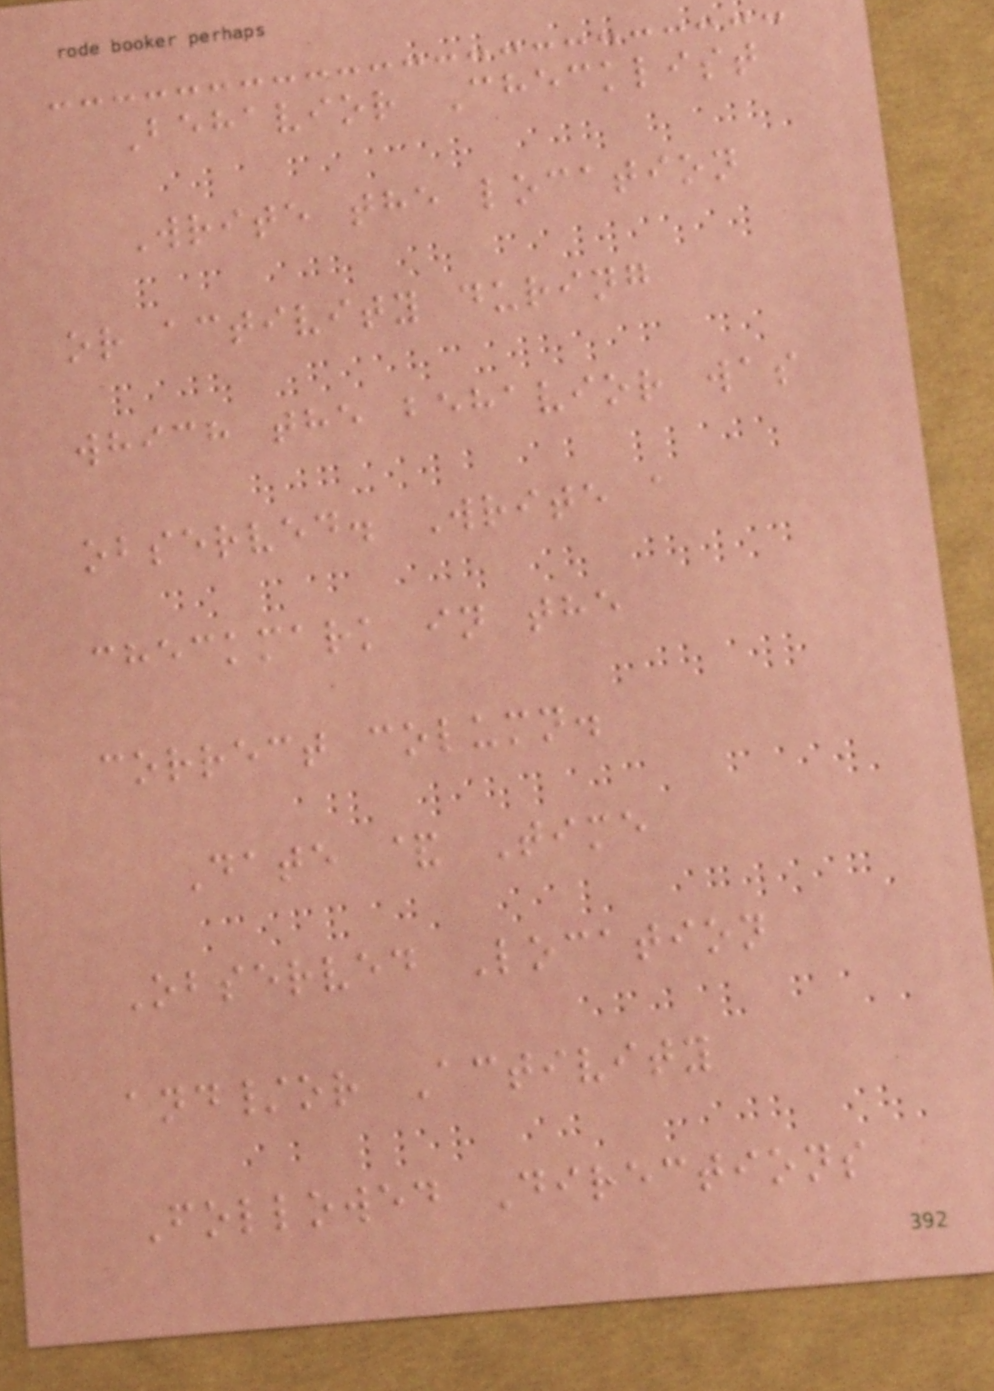Behavior Checklist
Write the location
or activity during
which the behavior was
observed. Write a
checkmark in the
correct column.
Date & Time
Observed Location
and/or Activity
Followed Directions
